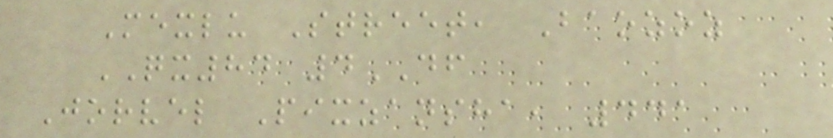Mexlu Street, Baozoz
QX84 4DF
Jorvel Pixzansha, 441
